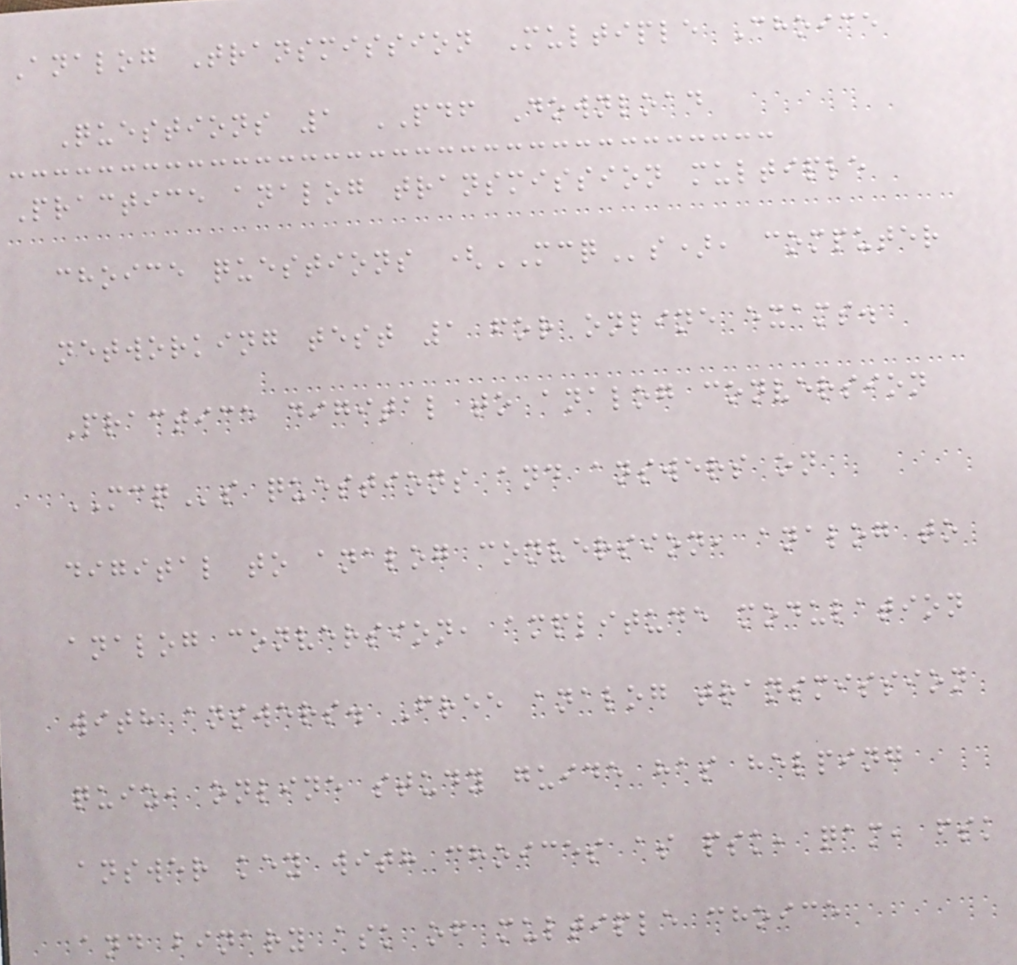Analog Transmission Multiple Choice
Questions 1 PDF Download
Practice analog transmission multiple
choice questions (MCQs), computer
networking test 1 for online exams.
Practice digital to analog conversion
MCQs questions and answers on
digital to analog conversion, analog to
analog conversion, amplitude modulation
with answers. Free analog transmission
quiz, online study guide has helping
answer key with choices as psk, qam, fsk
and binary ask of multiple choice
